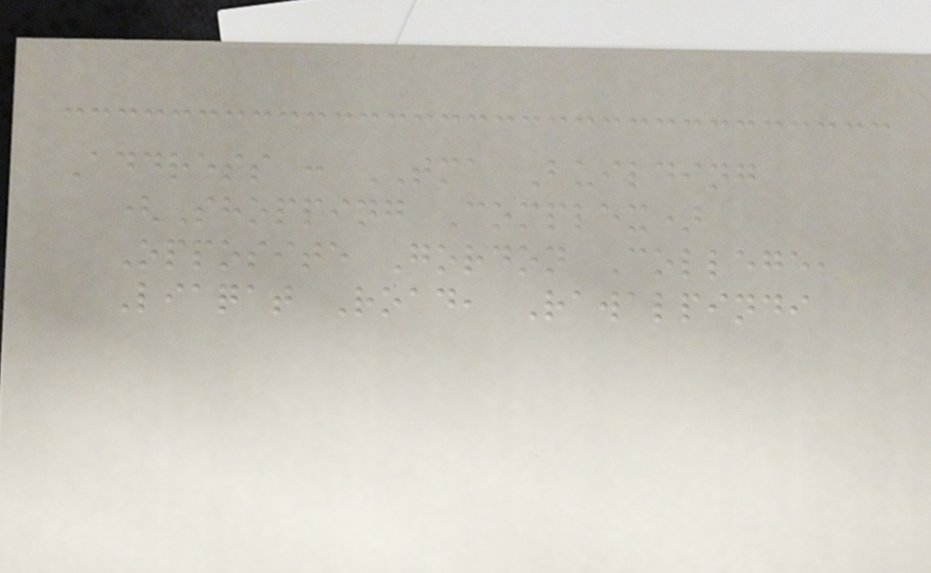Address : TMA Building
(Shopping Complex)
Opposite Gordon College,
Liaqat Road, Rawalpindi
